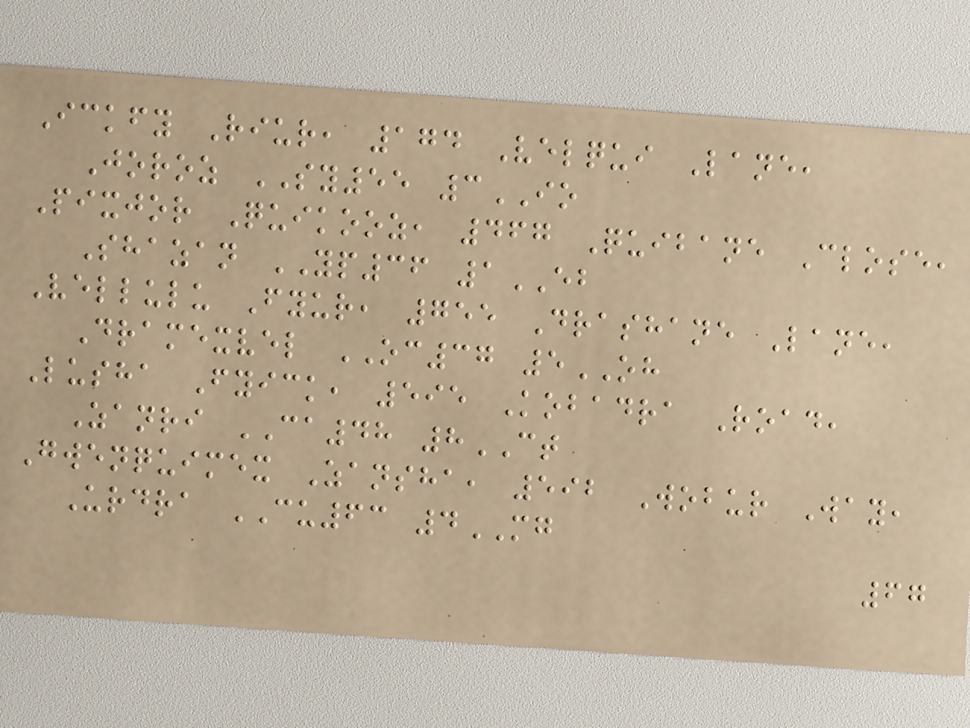Ickfy Riur, 174 Velqui Lane,
Joroz SY55 3IO
Pixjor Quikooz, 467 Quibane Close,
Shazan YP36 1EB
Vellulu Fyur, 755 Drashane Lane,
Dramexvel OC37 5OH
Lusha Fyick, 595 Kobadra Road,
Zanri CA48 8CT
Gwenquimex Zansha, 592 Wobur Way,
Urdra CU63 4MG
67
